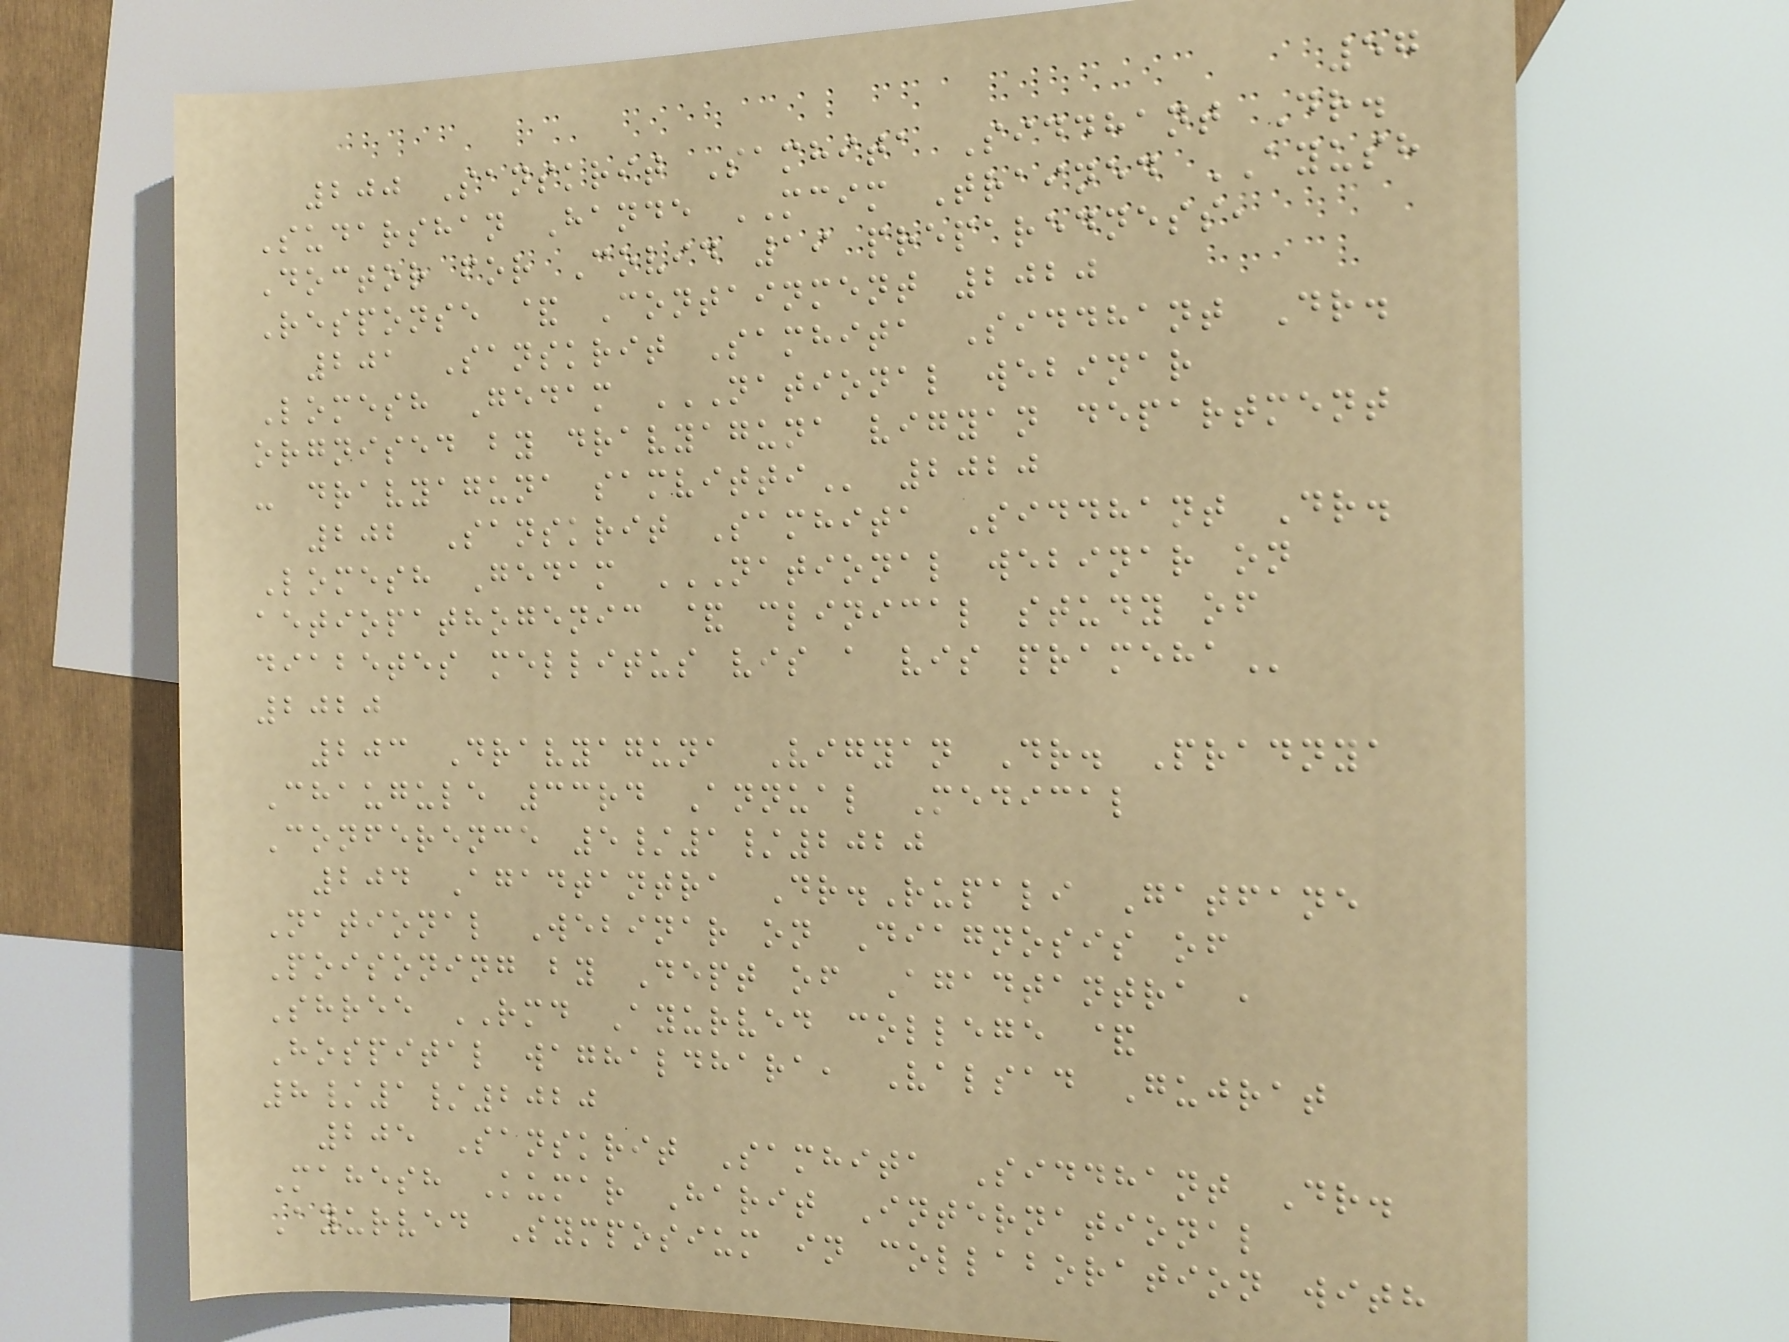57
200 Sanskrit Samhita Siddhant Dr.
Sudarshan Hande MCIM Trained AYUSH
Doctor for Covid 19 preparedness,
Response & Containment 2020
201 Sanskrit Samhita Siddhant Dr.
Lomesh Gedam NATIONAL WEBINAR
ORGNISED BY DRAVYAGUNA VIGYAN DEPARTMENT
- DRAVYAGUNA SAMVITTI 2020
202 Sanskrit Samhita Siddhant Dr.
Lomesh Gedam NATIONAL WEBINAR ON
AETIOPATHOGENIC & CLINICAL STUDY OF
DIABETES MELLITUS VIS A VIS PRAMEHA
2020
203 Dravyaguna Vigyan Dr. Pradnya
Chaugule 33rd Annual Medical
Conference 5/1/2020
204 Agadtantra Dr.Rupali Gatfane
National Webinar on Diagnosis of
Poisoning by Dept of Agadtantra ,
Shree RMD Ayurved college &
Hospital waghaldhara, Valsad Gujrat
8/1/2020
205 Sanskrit Samhita Siddhant Dr.
Mahesh Kumar Harit International
Ayurved Symposium in collaboration with
